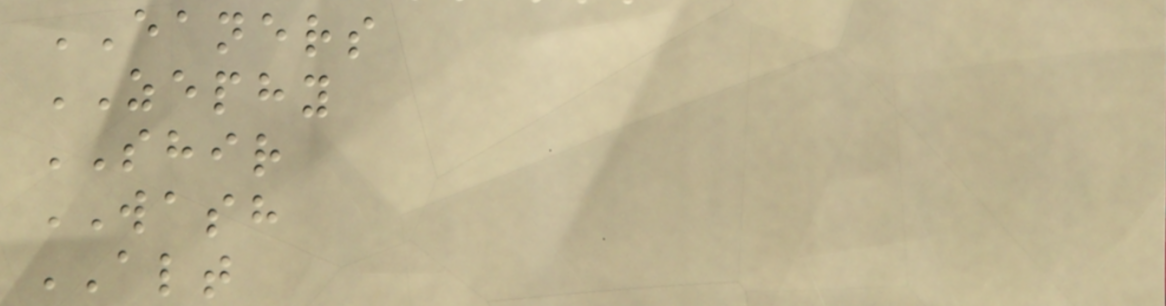EANERS
ZEPHY
SHIR
WASH
ALT
